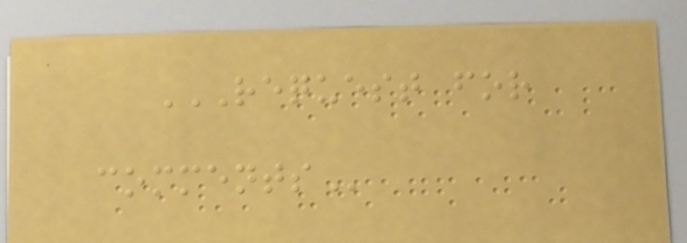REQUEST FOR
COMMENTS
